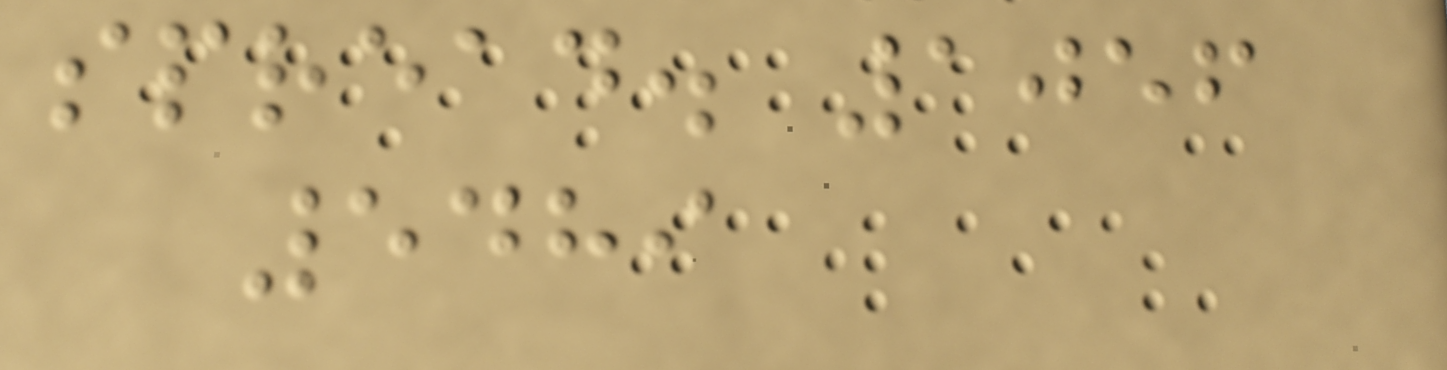spread. 1056
5489
